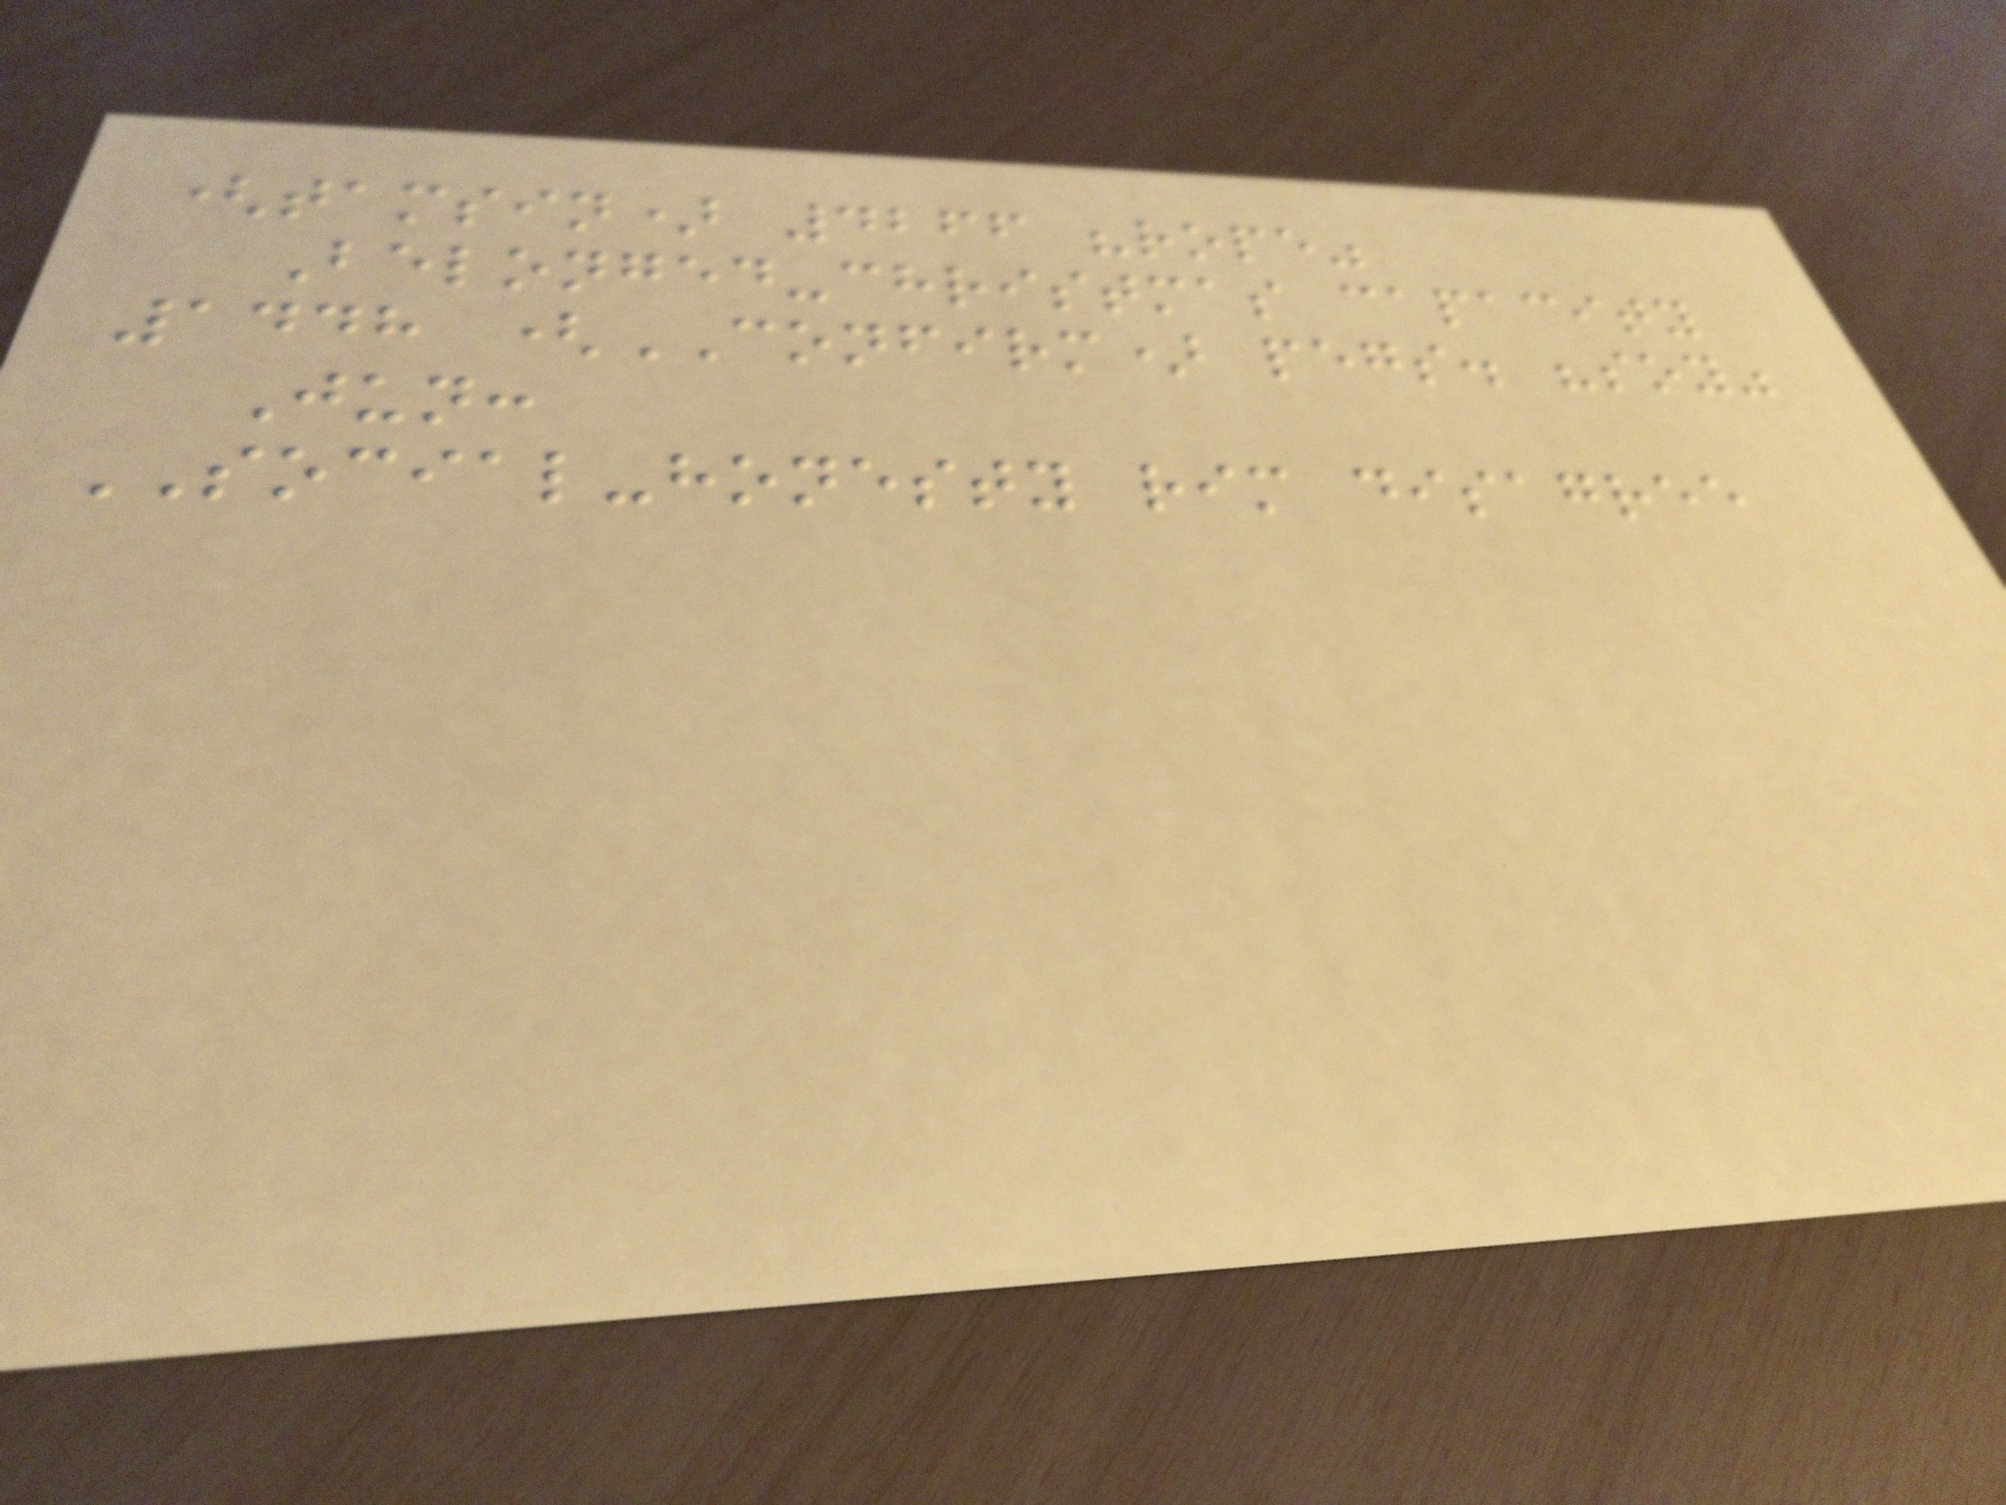(tamsin) 4266 "rope"
Belonged-christmas capacity
1448 (CONFIRM) pegs. "soy"
Jun:
SOCIAL-honesty rim disagree
